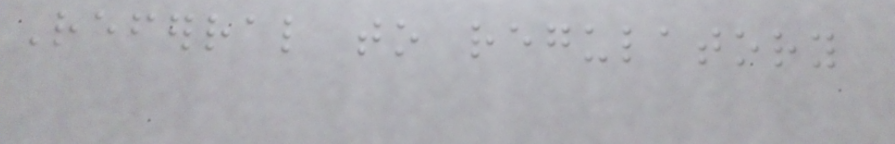Referral to regulatory
